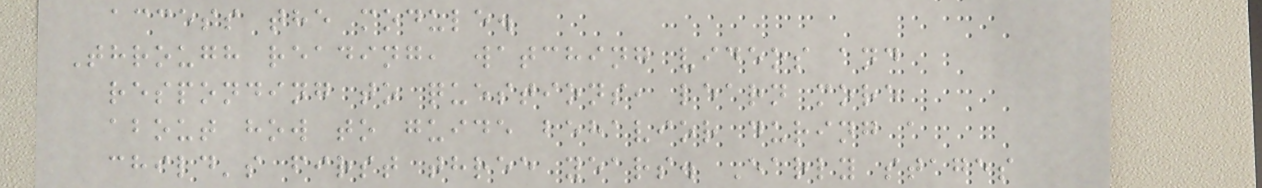access the module.
Through reading, watching videos and
responding to questions, learn more
about how to guide behavior during a
child's first three years. Early stages
